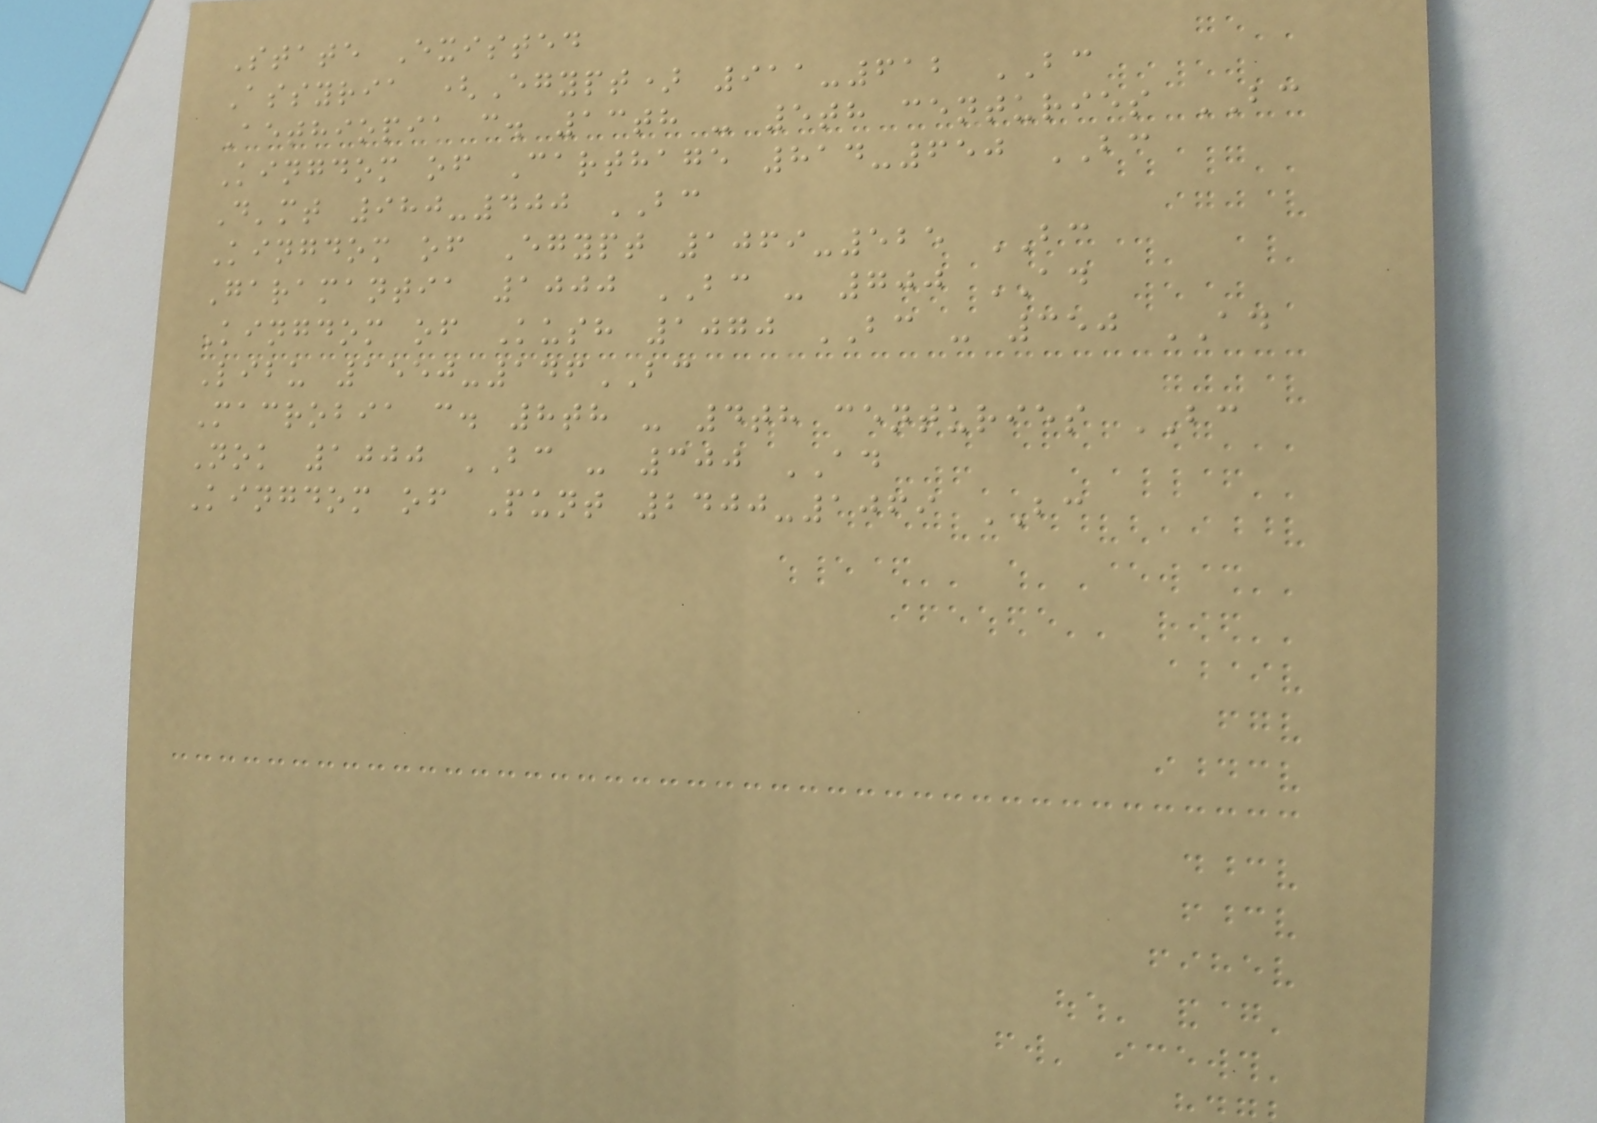State Existed
Assyria (Egypt) 911-612 BC
Aethiopia c. 13th - 5th centuries BC
Kingdom of Carthage 814-650 BC
D'mt 980-400 BC
Kingdom of Egypt 1069-525 BC
Garamantia 1000 BC - 700 AD
Kingdom of Kush 1070 BC - 350 AD
Libu 1550-146BC
Macrobia c. 8th - 4th centuries BC
Nok 1000 BC - 300 AD
Kingdom of Punt 2400-1069 BC
